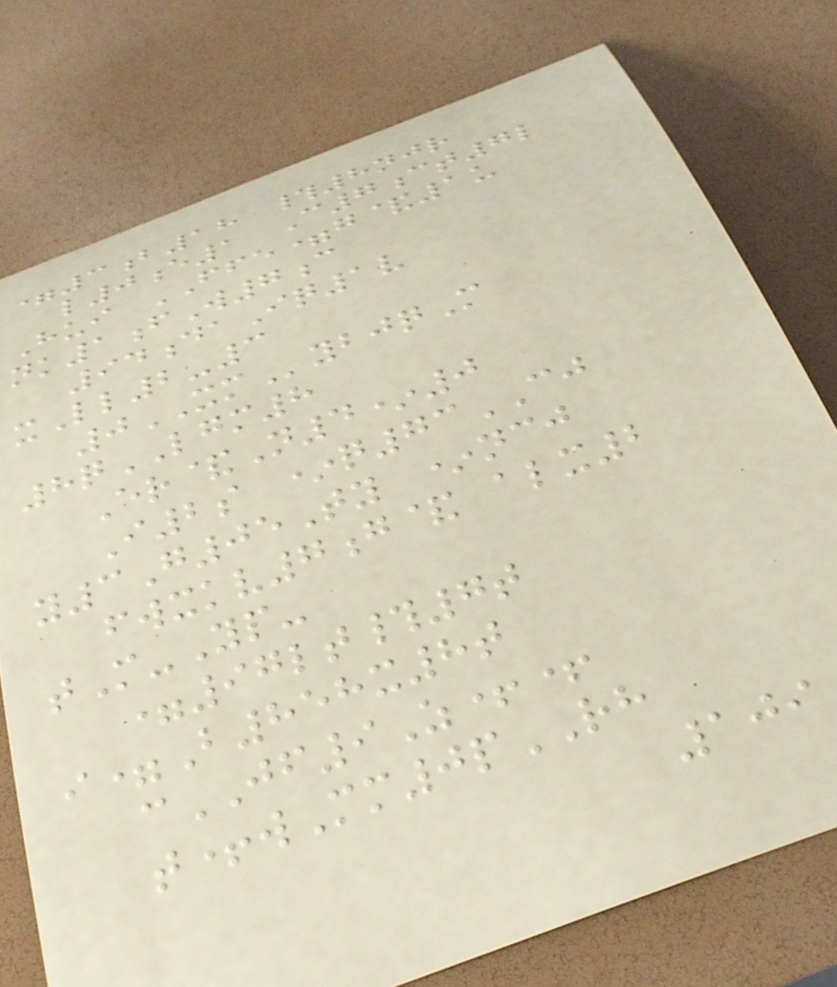=3b18 #8njr
l0e1 C7ct7l
Hui FFE=g&1u
nk1fW7c
94daIq1v
xLl2-3
0XMybjqM
8qLGM8
Er&N4*0
I2s *q73CJ
y3G05Ty *ncj
fwxkv7g& alx2
tM-Yp-
=97lt#7t
i=B858x8t
cJF9Z++
t+wMm0pRH
109
